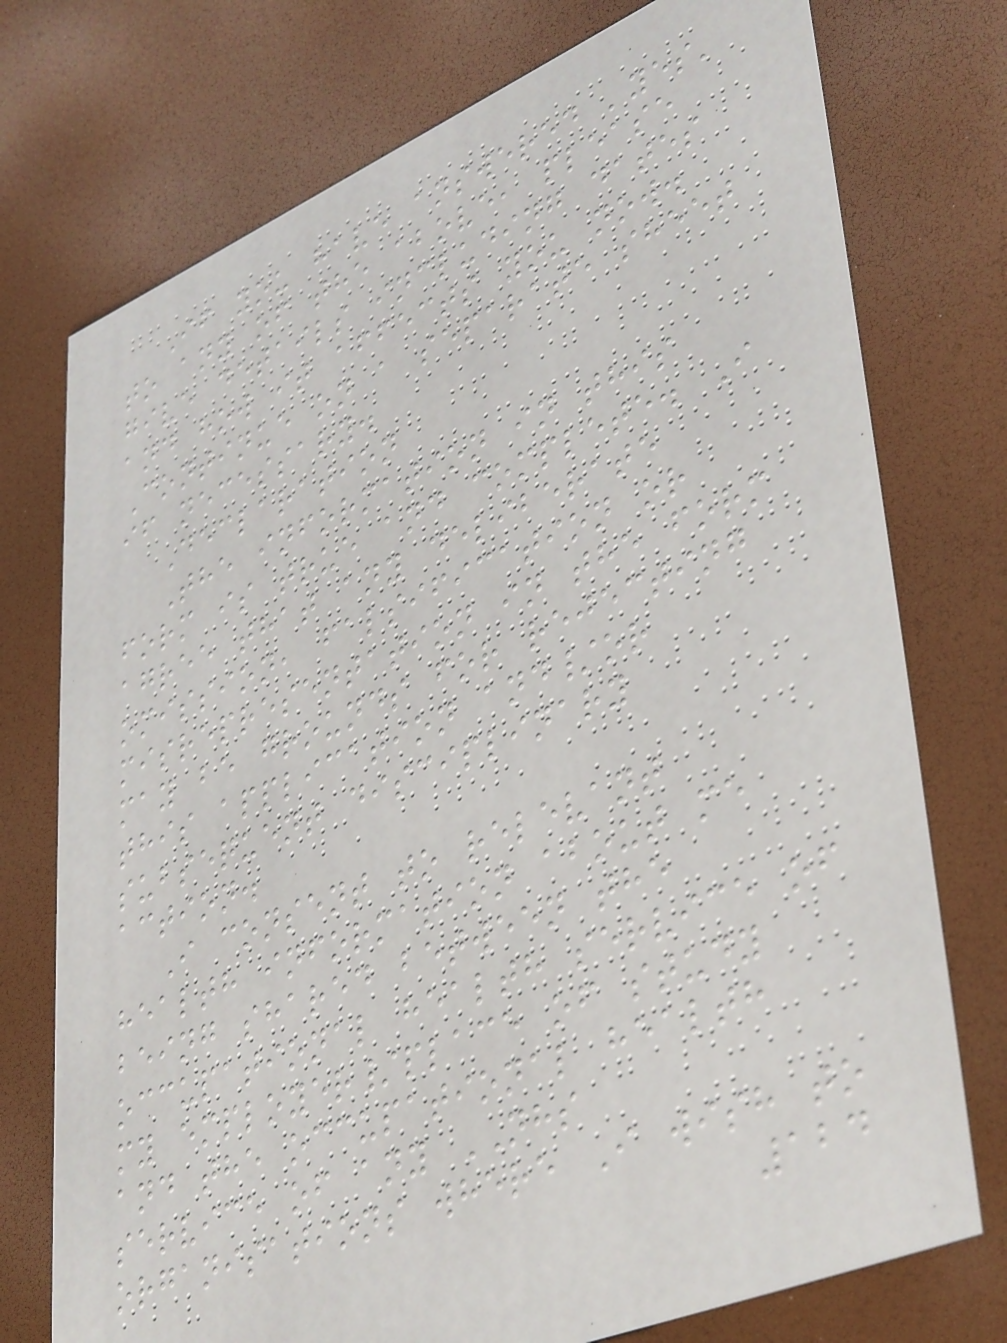If you have answered 'yes'
to any of the above, please
give details including dates
and how it affects you now.
Continue on a separate sheet
if necessary.
Declaration
The information in this
form is true and complete. I
agree that any deliberate
omission, falsification or
misrepresentation in the form
may be grounds for rejecting
this application and/or
subsequent disciplinary
action.
I consent to relevant
health information about me
being shared between the
occupational health service of
my employer/place of study
and the occupational health
service of any NHS
organisations where I wish to
124
